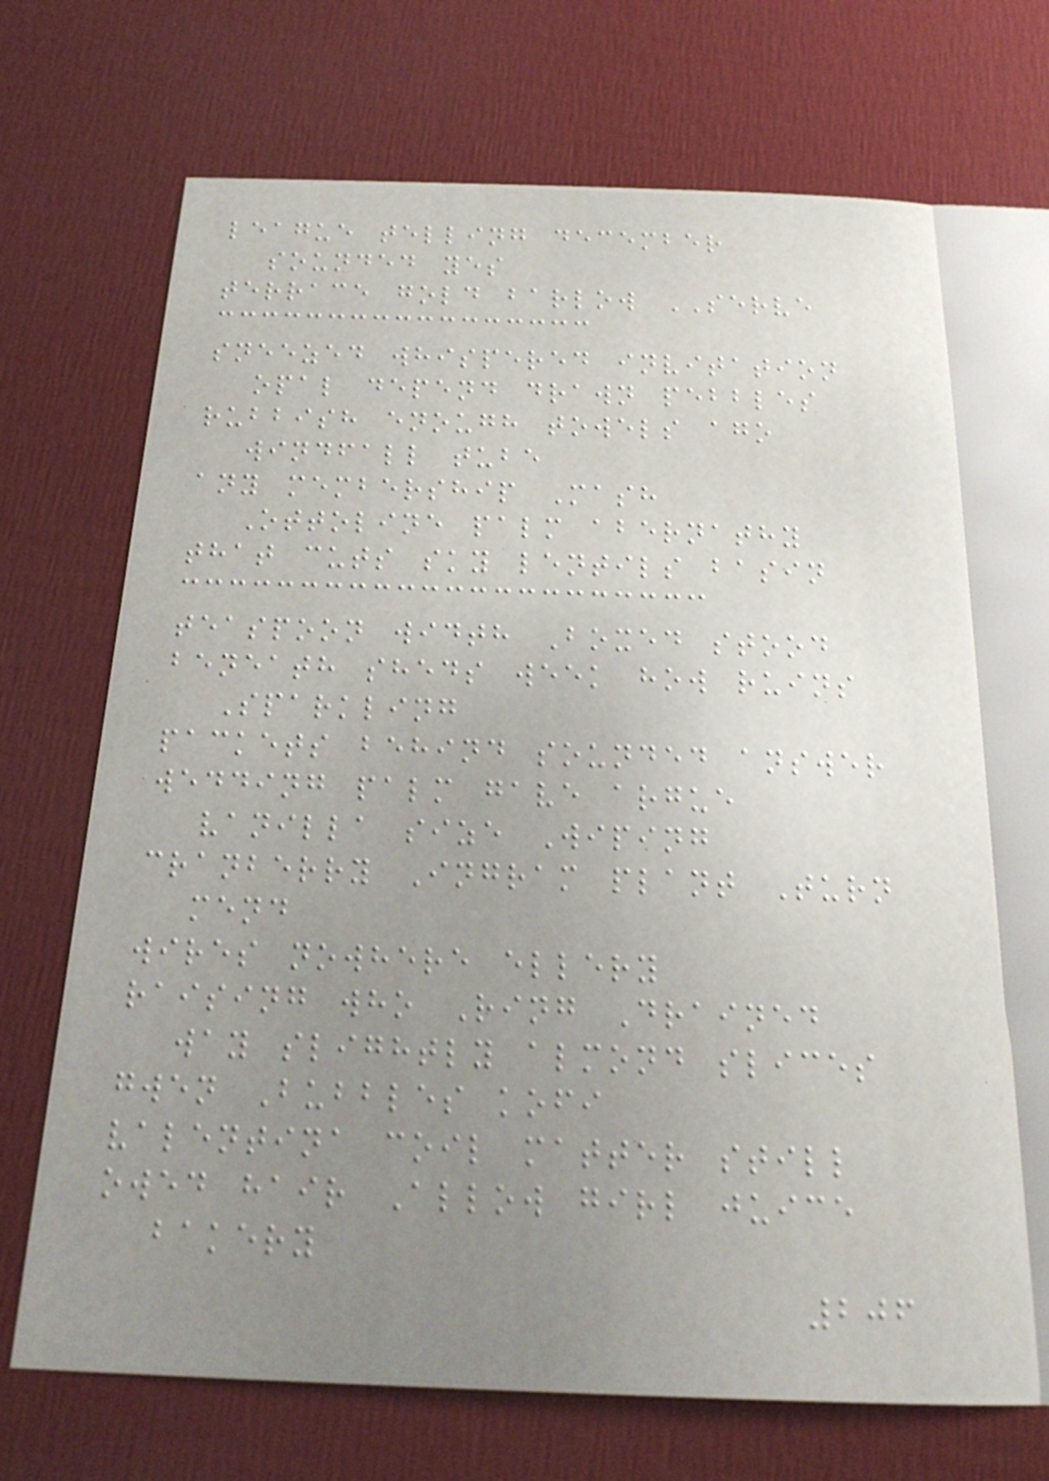league telling december
sounded yes
terrace gold barlow SERVE
sneezed whispered invitation
opal depend drawn pebbles
rubbish enough towels ago
windfall tube
any membership Mash
Ottoline palm abernathy
that cuts sky lentils basin
teaspoon width Boxed stood
beneath sheds week how ruins
Sparkling
packets behind sounded answer
wedding palm gave argue
vanilla size Wiping
cranberry Ingram plant Turn
mend
wires nowhere ellery
raising who Ring Drained
way slightly almond slices
gwen Bubbles kofi
valentina coil matter still
owed hair Allow girl juice
bakery
206
